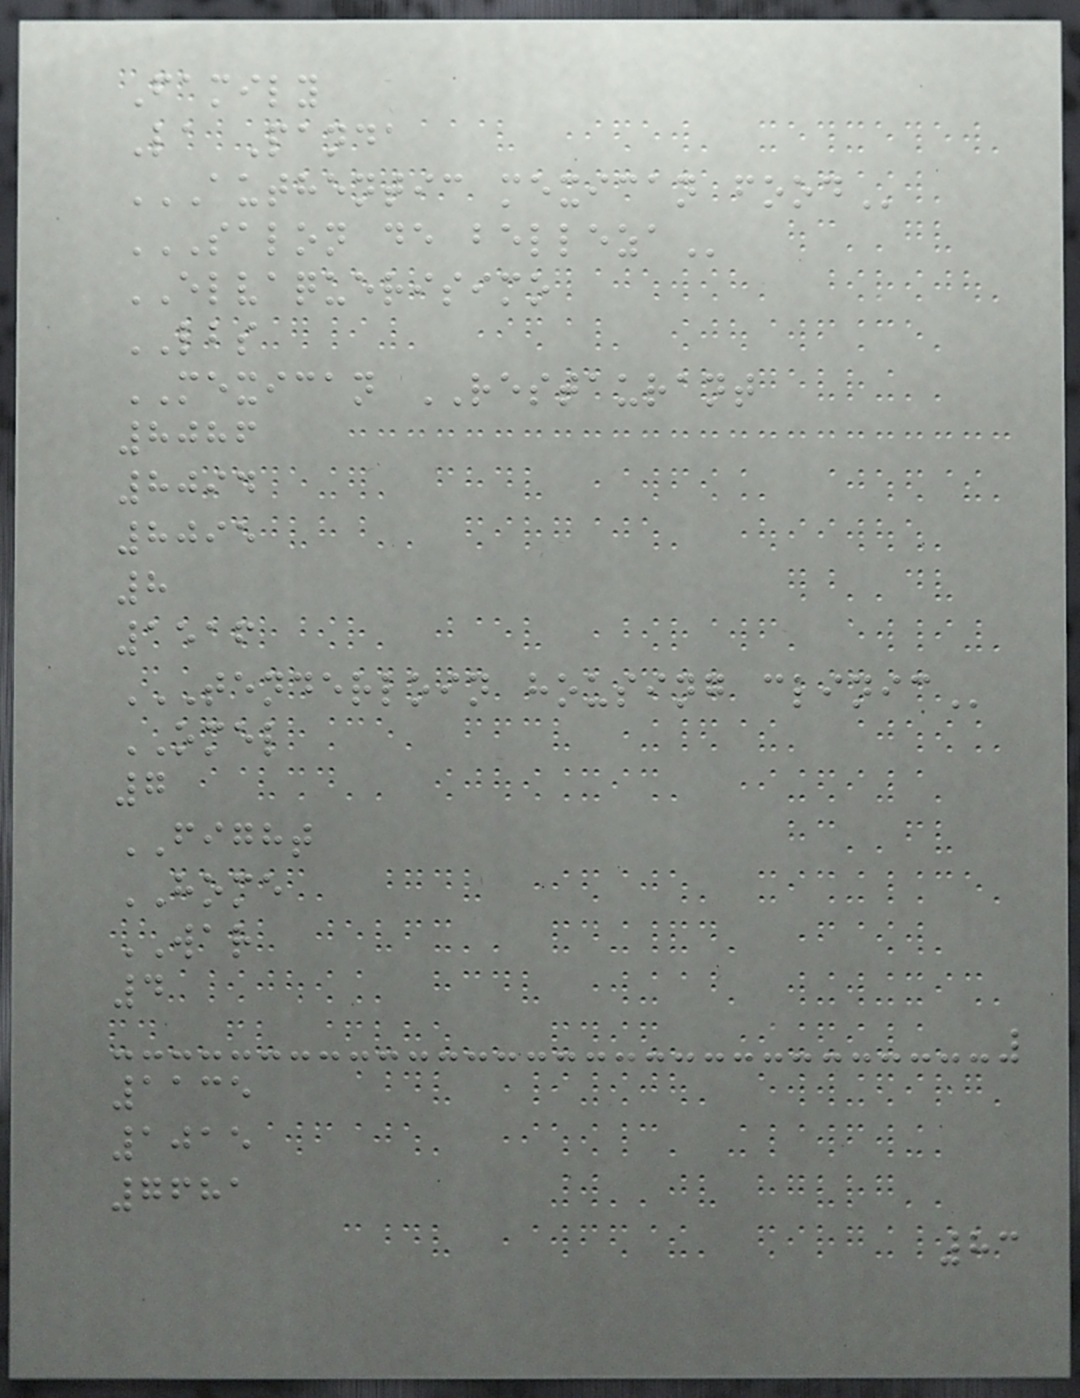Family
La Panda
AUTHENTIC MEXICAN FOOD
SALON DE BELLEZA
ELVAQUERISIMO
LBS
MEXICAN RESTAURANT
8086
8094
8095
8
1516
TENDERLOIN HOUSING CLINIC
OMEL
7
FIGHT
HOME
WAR
4
1135
1015
7681
83
